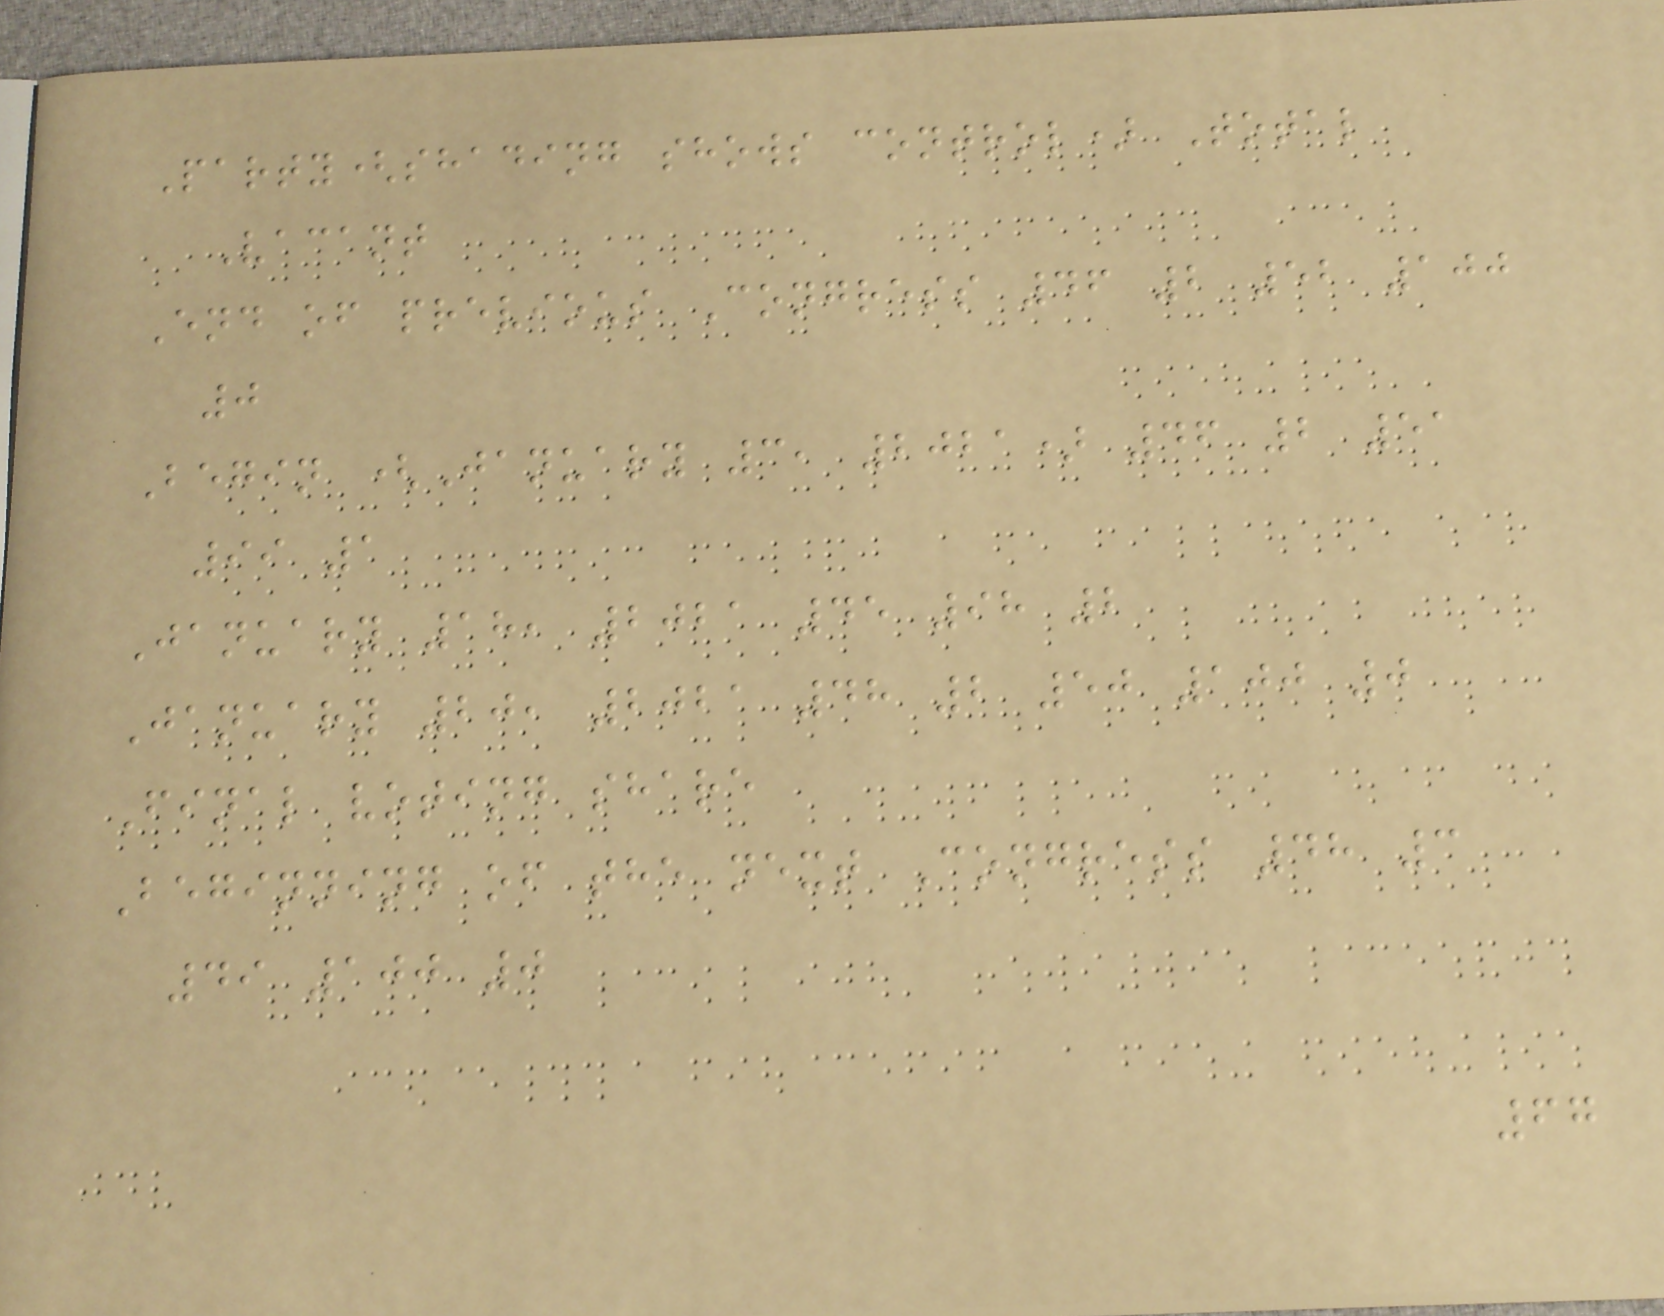Party(shading shows control) Total
Vacant
End of previous Congress 46 2 52 100
0
Begin (January 3, 2021) 46 2 51
99 1
January 18, 2021 45 98 2
January 20, 2021 48 2 50 100 0
Final voting share
Beginning of the next Congress 48 3
49 100 0
67
